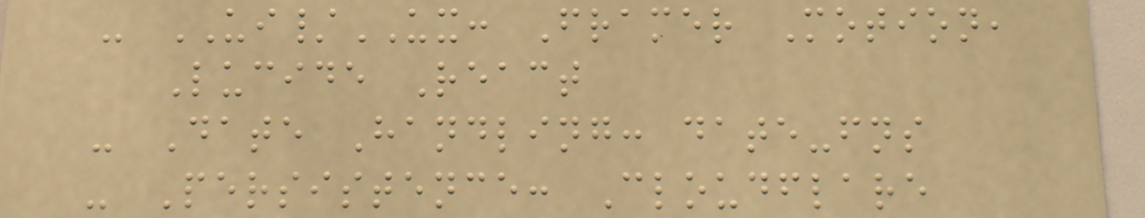- UI/UX: Framer Motion,
Lucide React
- Date Handling: date-fns
- Persistence: Cloudflare
